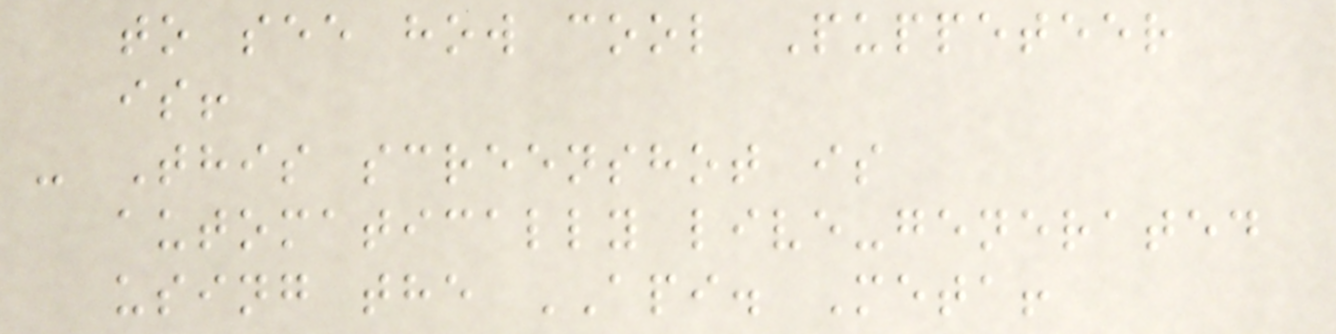to see how cool Puppeteer
is!
- This screenshot is
automatically live-generated
using the API. Meta!
